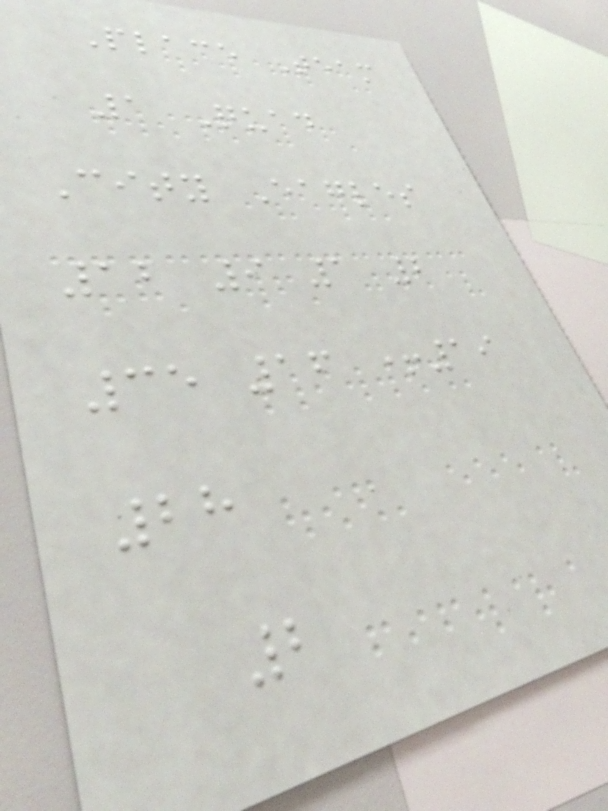Place Team
1 Quad
City Eagles
12 9 1 2
35 16 +19
28
2
